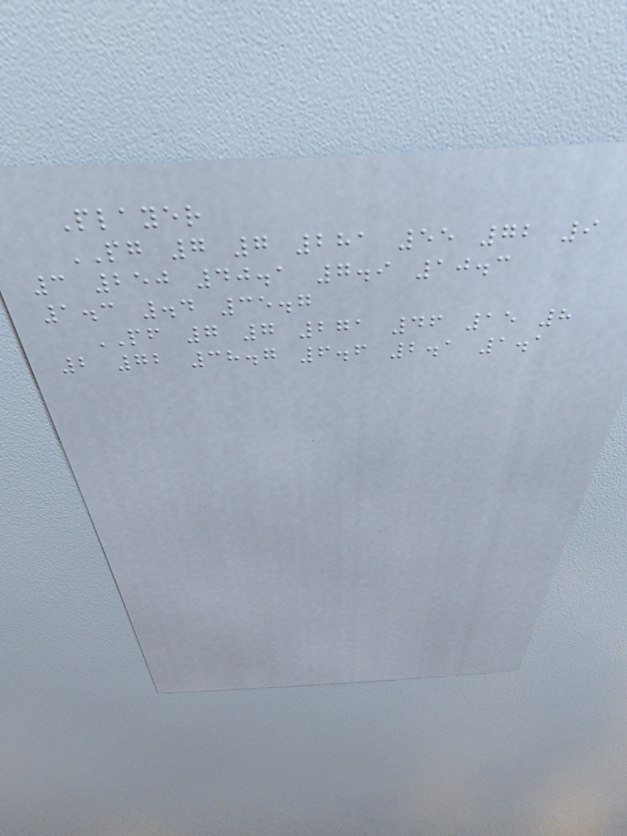Player
PG 7 7 281 55 72 9
3 250 40.1 7.9 10.3
1.3 .4 35.7
PF 7 7 271 46 15 8
2 72 38.7 6.6 2.1 1.1
